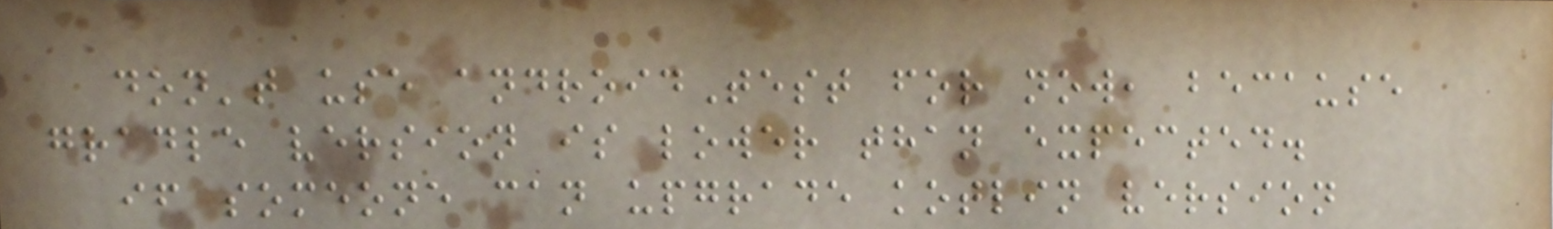don't use androidTest for now, because
gradle version is lower than expected.
if someone can upgrade kotlin version
